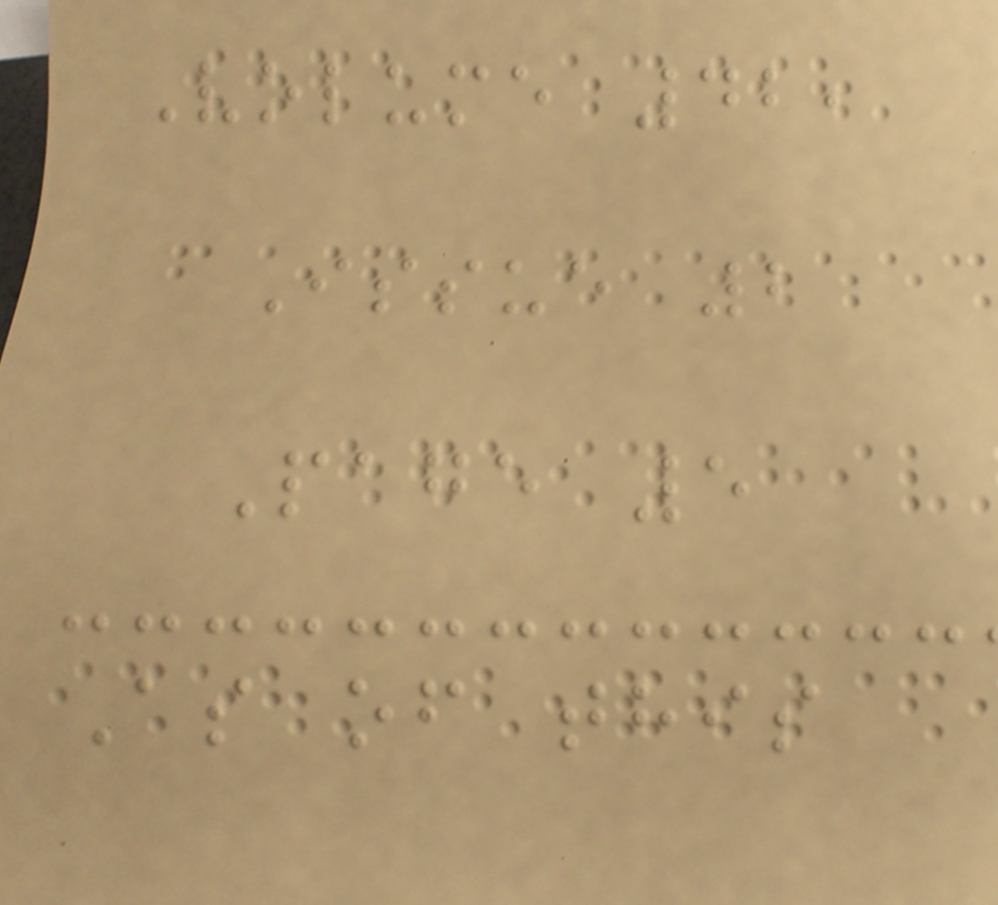Volume 42,
Issue 2
Page 5
As of this
